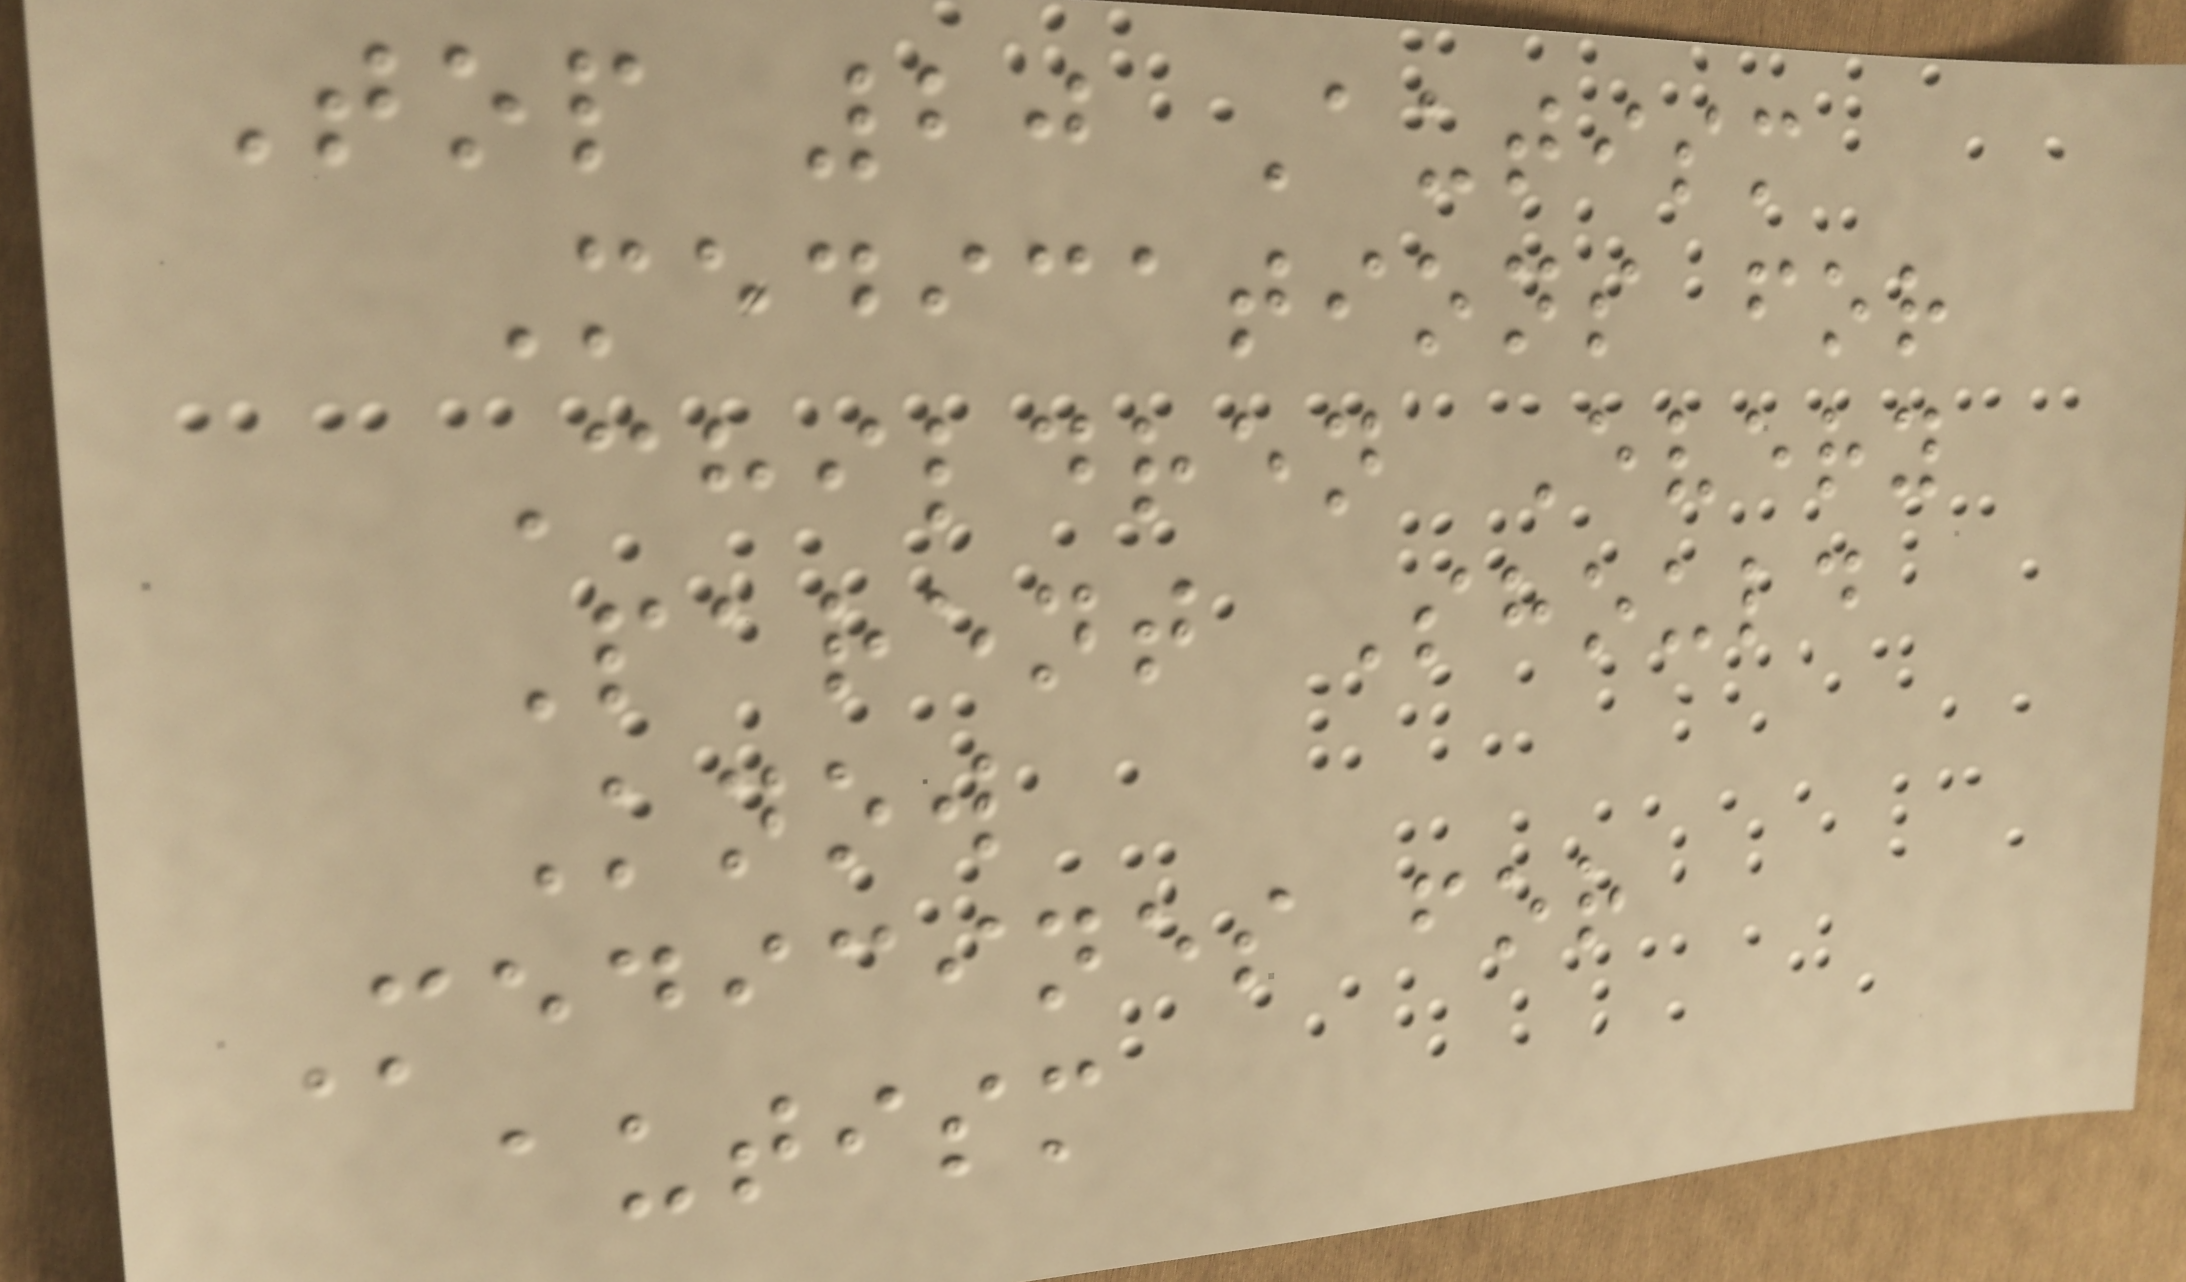Top 20 Autism
Medications for
Children Every
Parent Should
Know
Medicines for
autism
